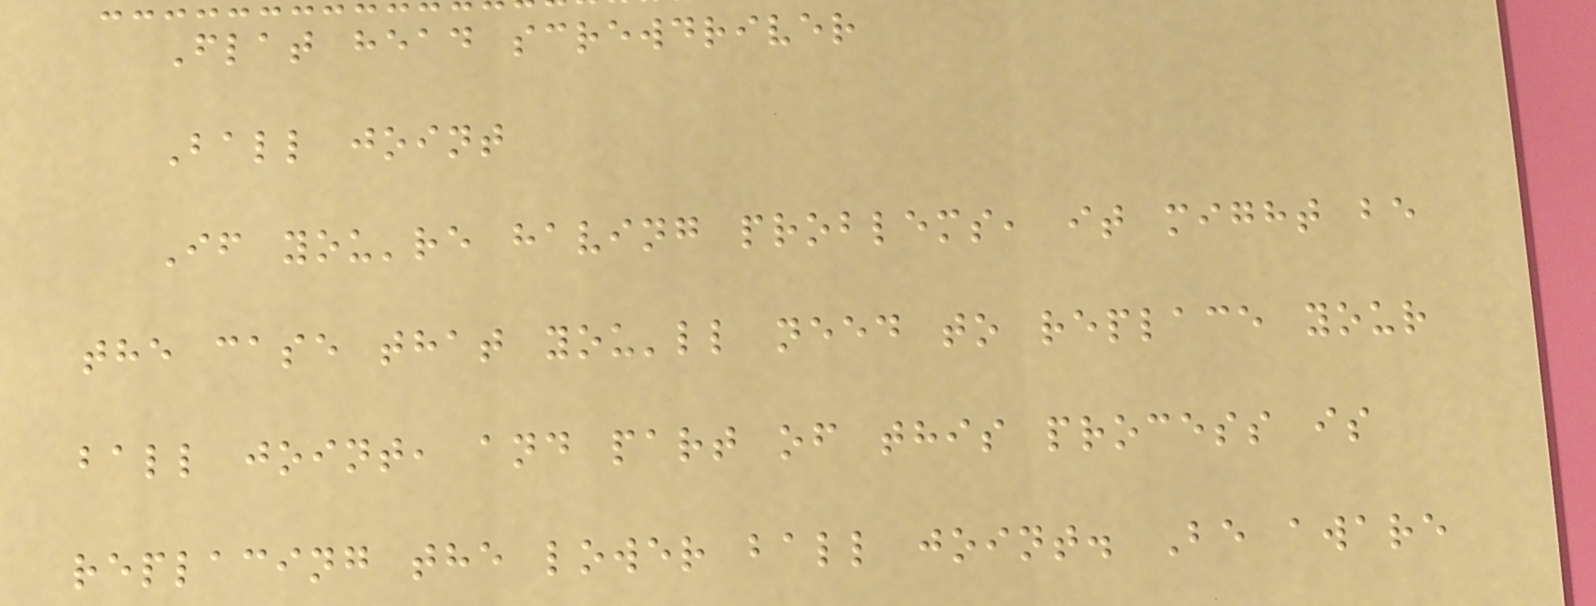Flat head screwdriver
Ball joint
If you're having problems, it might be
the case that you'll need to replace your
ball joint, and part of this process is
replacing the lower ball joint. Be aware
